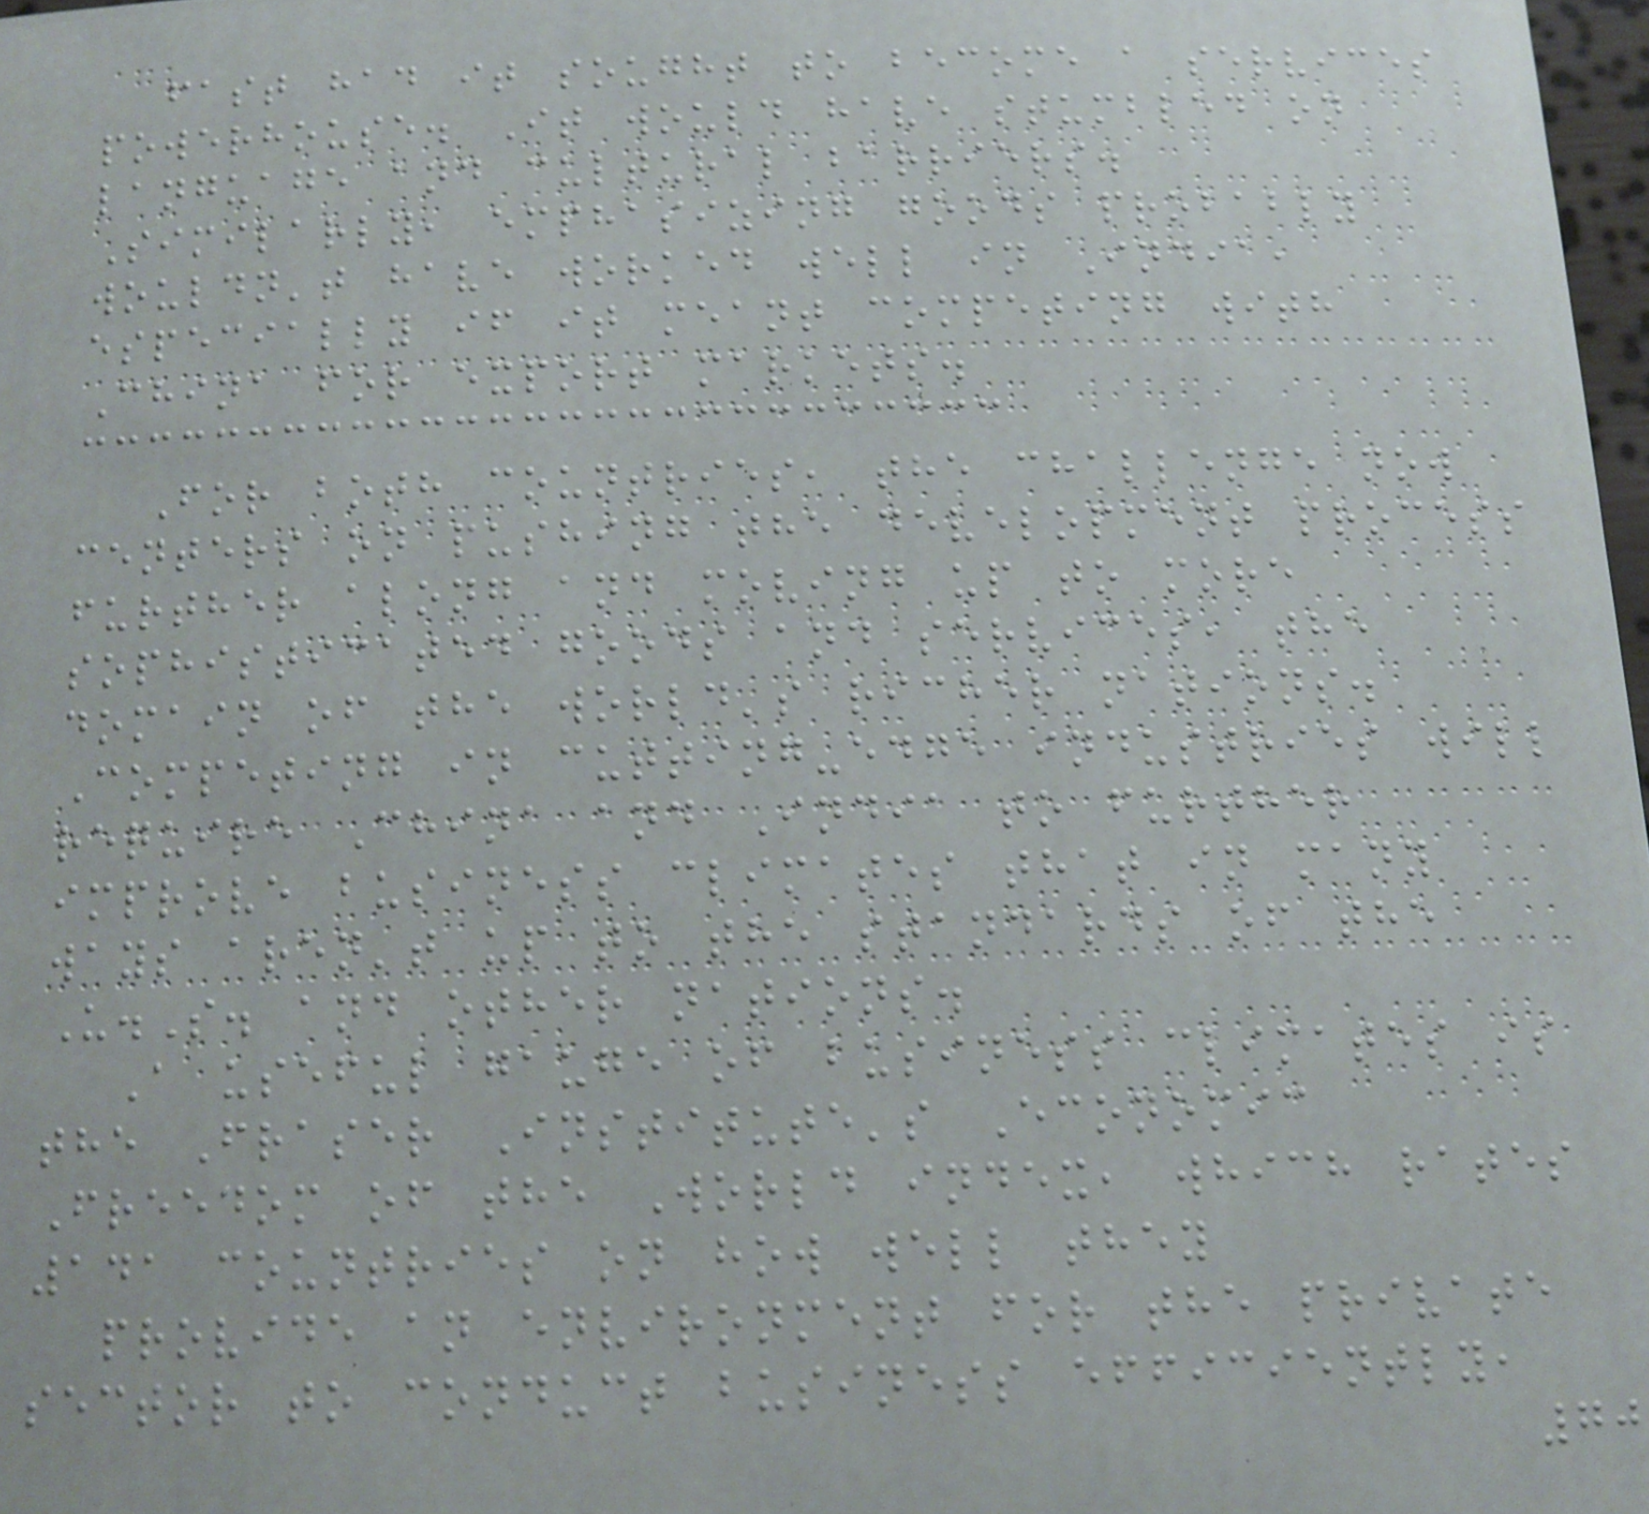fast had it sought to become a services
powerhouse. It would have stumbled on
language and cultural barriers.
Similarly, emphasizing goods probably
wouldn't have worked well in India,
especially if it meant competing with
China for export markets.
For both countries, the challenge now
centers on pushing the development process
further along and moving up to more
sophisticated goods and services, the
domain of the world's richer nations.
Competing in cutting-edge industries will
require China and India to further
improve business climates that in many
ways aren't up to the standards of the
U.S. and other nations.
A useful gauge of business climates is
the Fraser Institute's Economic
Freedom of the World index, which rates
141 countries on how well they
provide an environment for the private
sector to conduct business efficiently,
70
